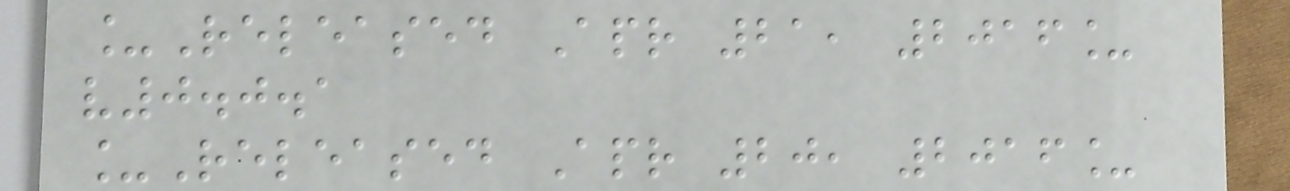_Released Apr 21, 2016_
v0.0.1
_Released Apr 20, 2016_
